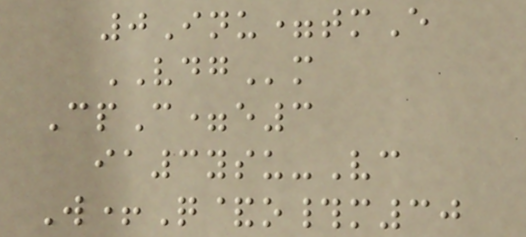0Inu=tmE
VDGm
CpC=e3
ia3ysu-Vc
W+Q&o#m30
